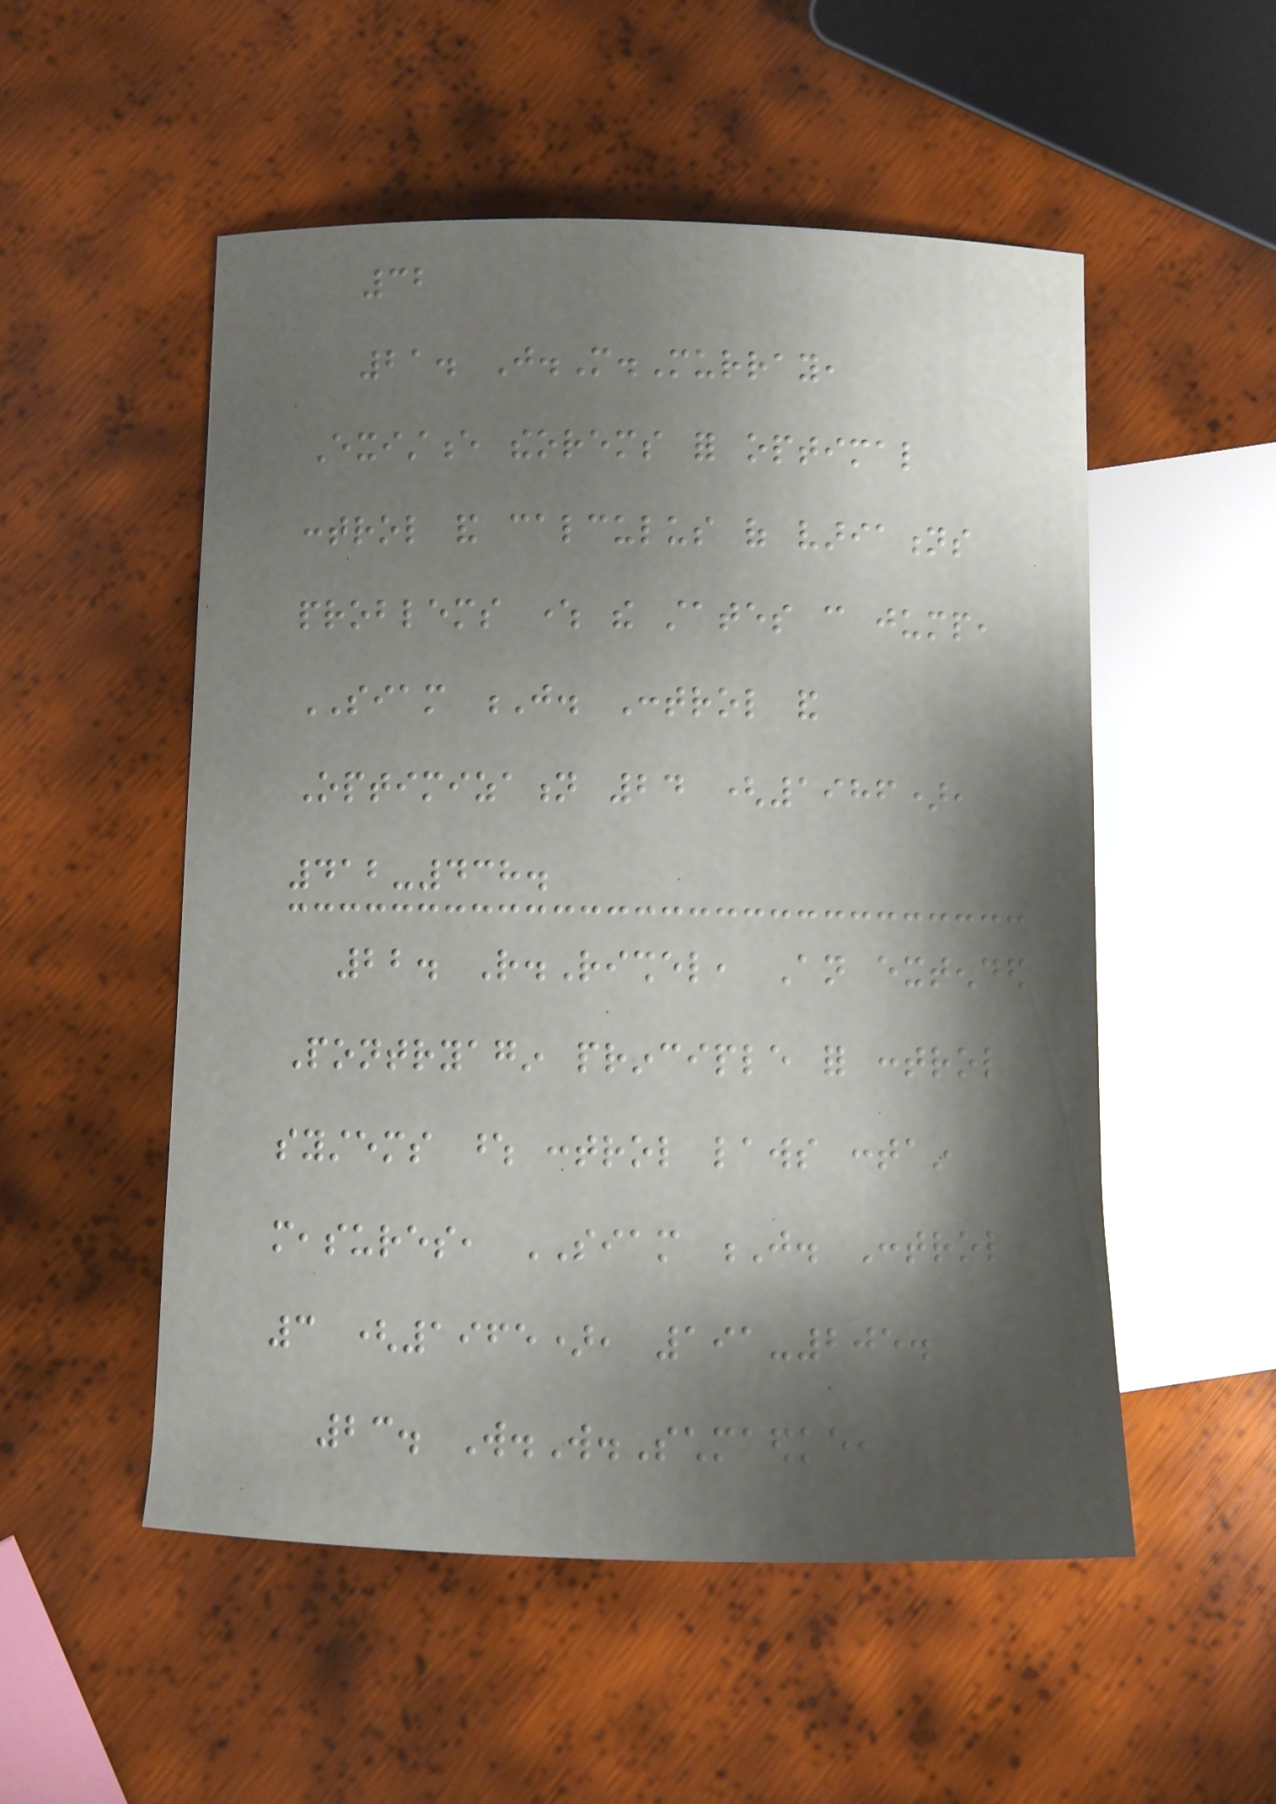32
21. J.M.Murray,
Existence theorems for optimal
control and calculus of variations
problems where the states can jump,
SIAM J. Control and
Optimization 24 (1986),
412-438.
22. R.Rishel, An extended
Pontryagin principle for control
systems whose control laws contain
measures, SIAM J. Control
3 (1965), 191-205.
23. W.W.Schmaedke,
